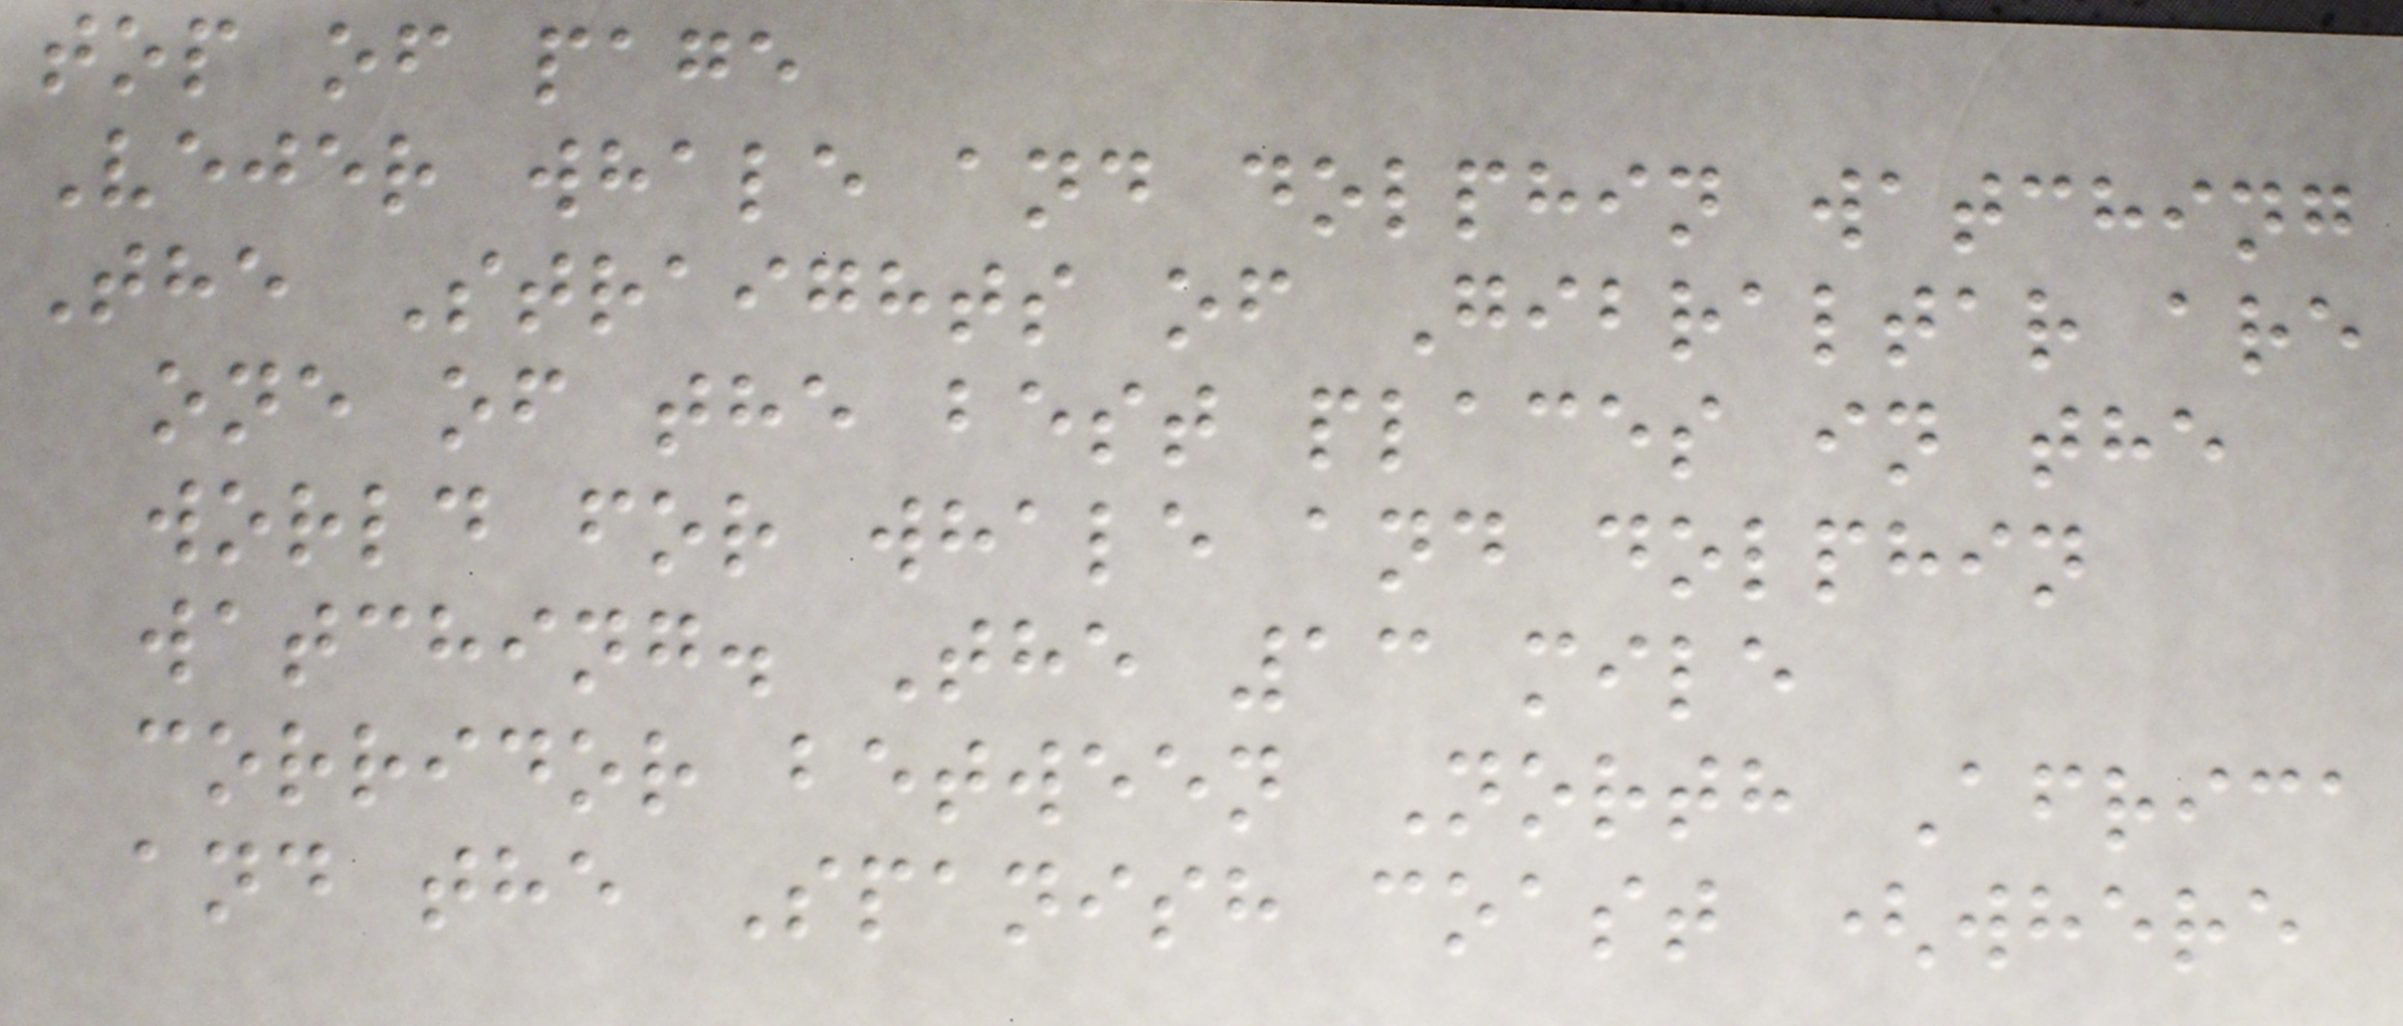top of page
Vejer whale and dolphin watching
The Straights of Gibraltar are
one of the best places in the
world for whale and dolphin
watching. The 13 mile
corridor between North Africa
and the Spanish coast (where
